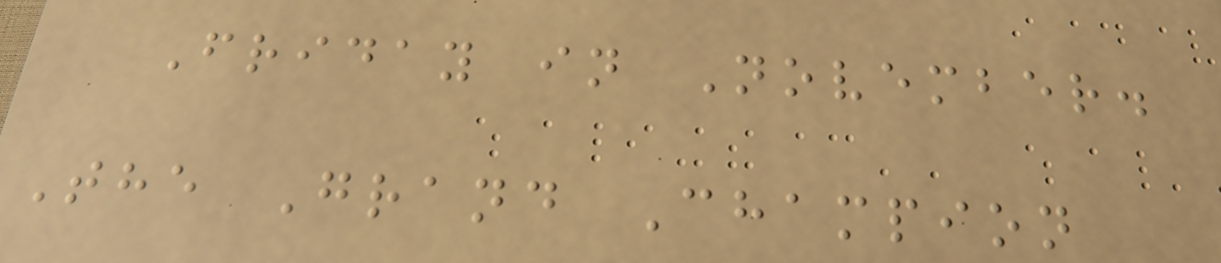Friday in November.
The Grand Champion
